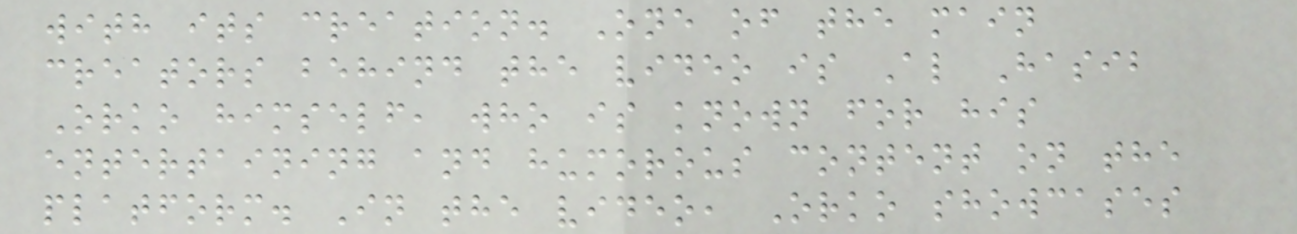with its creation. One of the main
creators behind the video is Al Hasib
Orko himself, who is known for his
entertaining and humorous content on the
platform. In the video, Orko showcases
